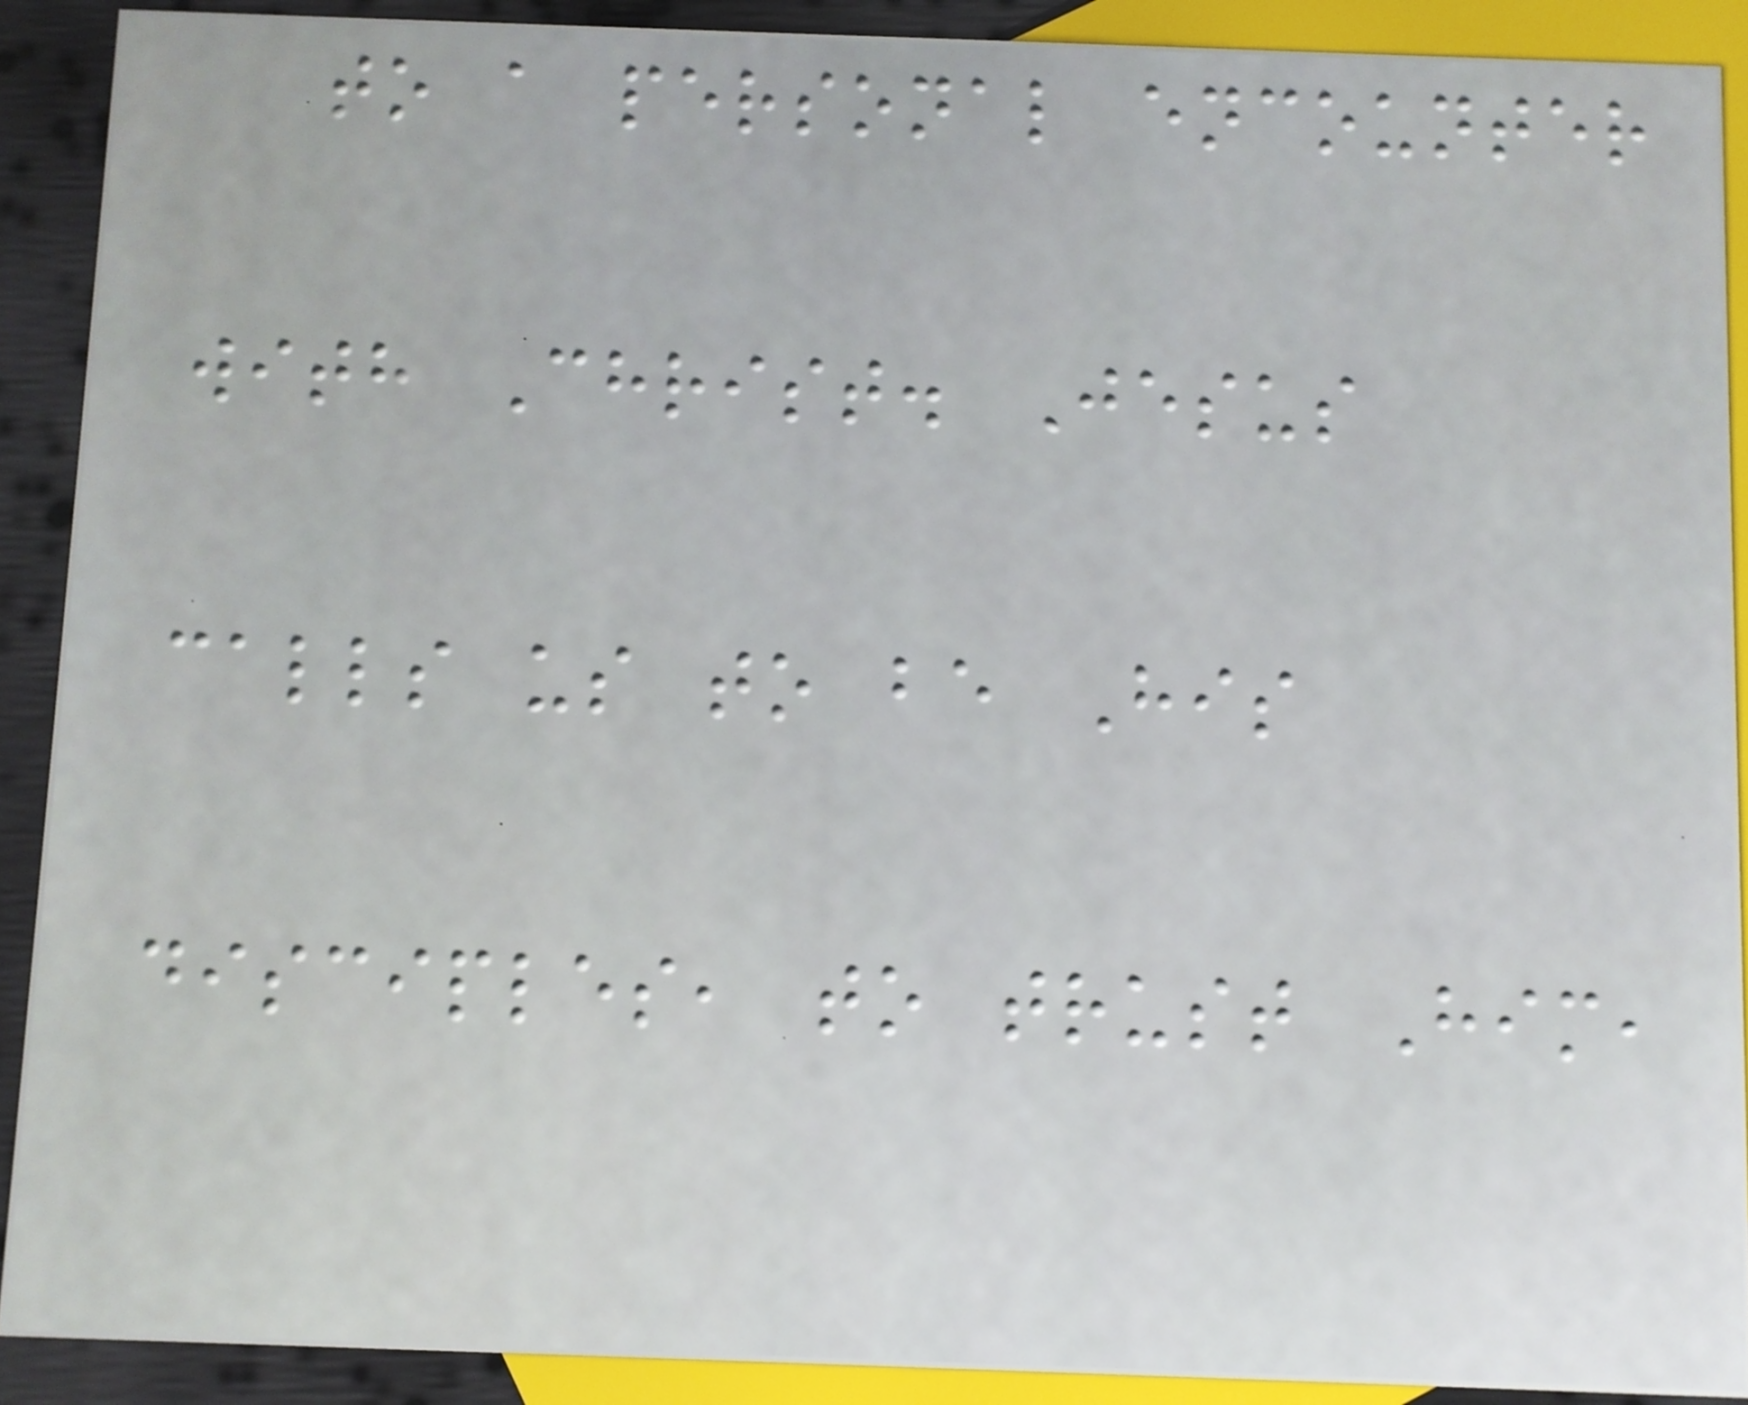to a personal encounter
with Christ. Jesus
calls us to be His
disciples, to trust Him,
